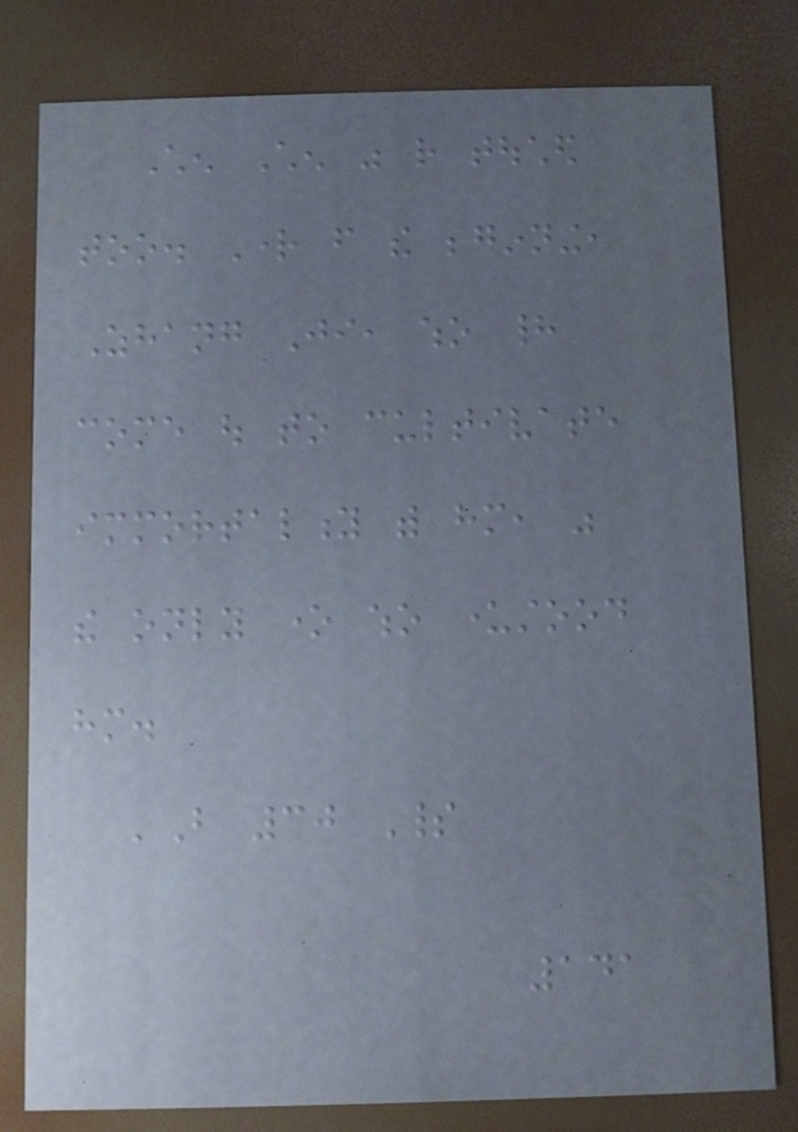Chen Chen was rather touched
too. Right from the beginning,
Zhang Ji, who had
come out to cultivate
immortality with him, was
the only one who understood
him.
'But 30 Spirit
141
